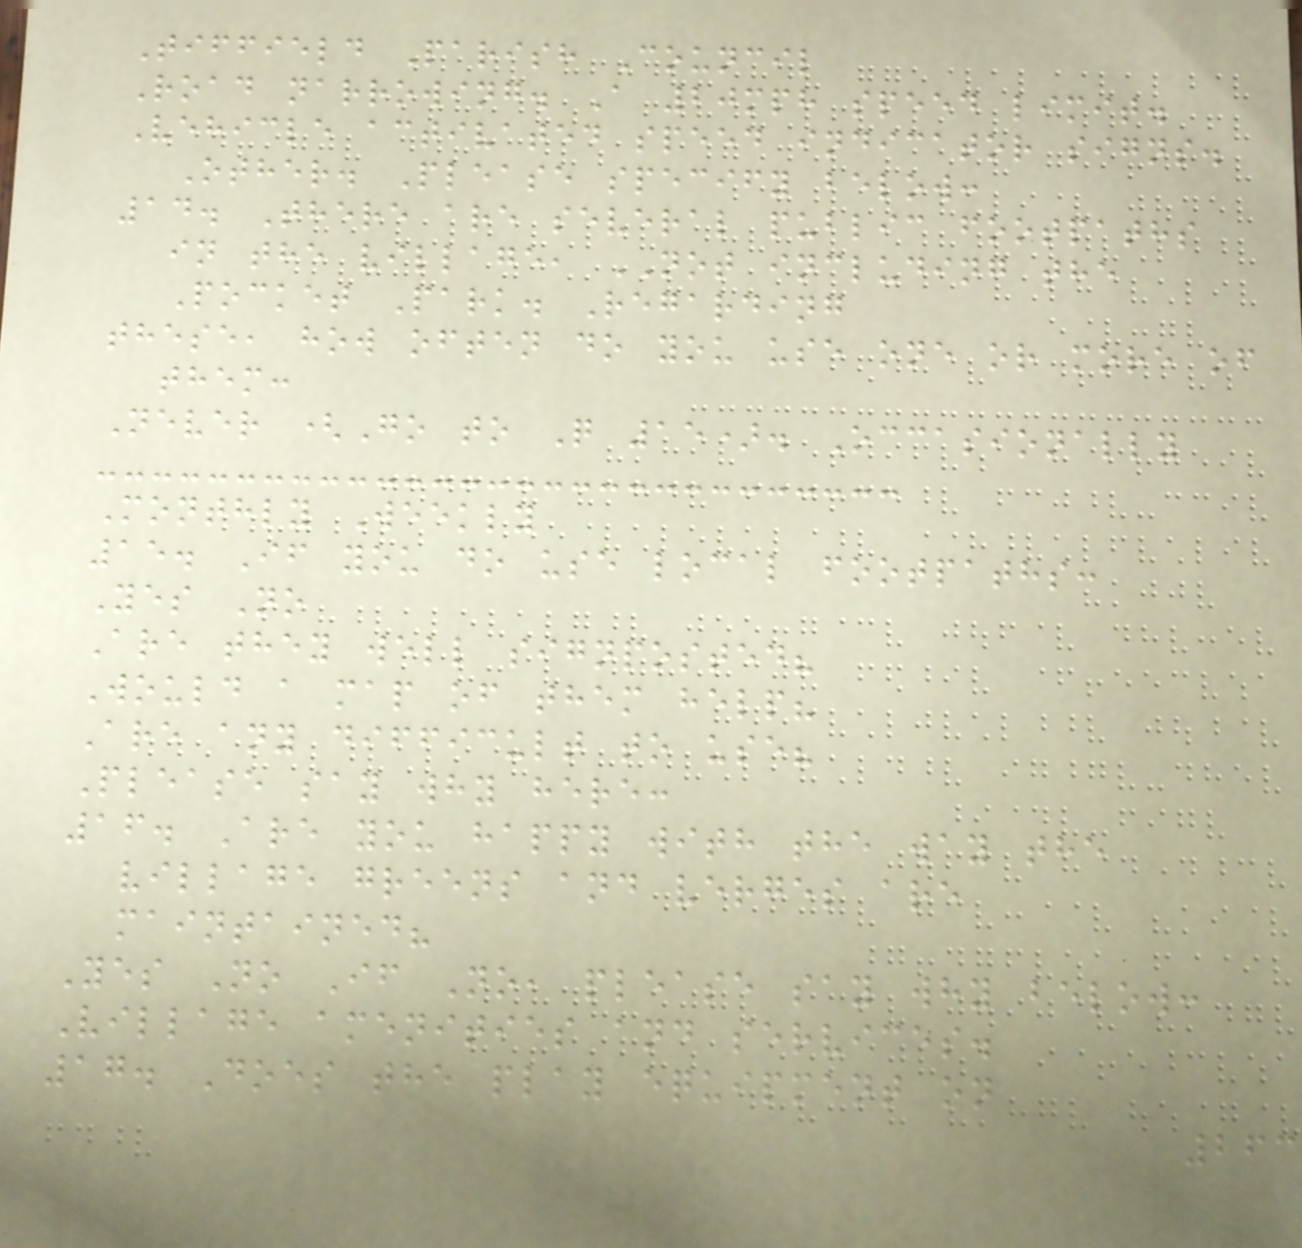Tiffield Parish Council
Road narrowing. A 20mph speed limit.
Vehicle activated speed indicator signs.
Other. Please specify below:
14. There are several public footpaths
in the village, NOT including the
Pocket Park. Regarding
these, how often do you use one or more of
them:
Never (Go to Q 15). Occasionally
Monthly Weekly
15. If you do use local footpaths:
Yes No
Are they well signposted?
Would a map of them help?
Are any difficult to use?
Please say why here:
16. Are you happy with the way the
village greens and verges are
maintained?
Yes No If No, please say why below:
Village amenities and services.
17. Does the play equipment on
263
